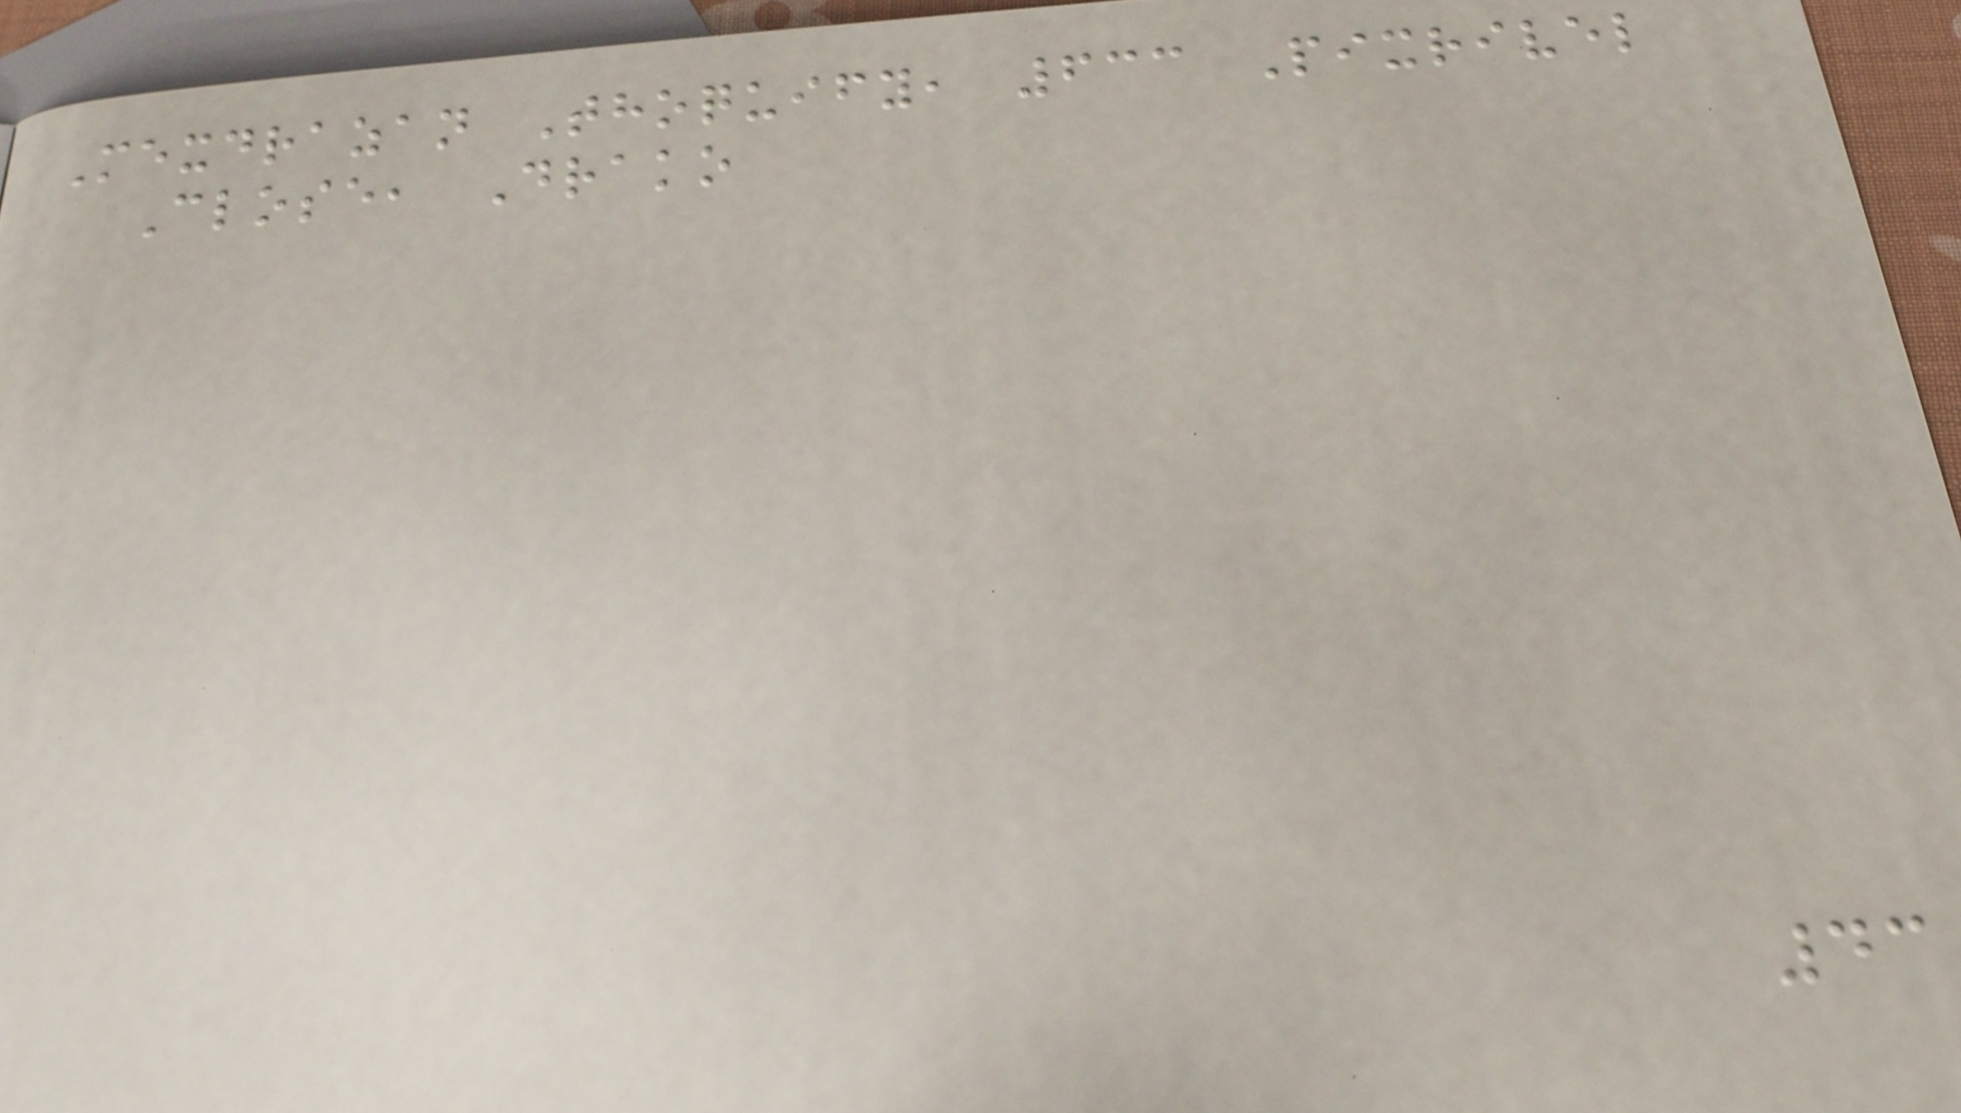Mexdrazan Thoquify, 633 Pixrivel
Close, Drako
43
